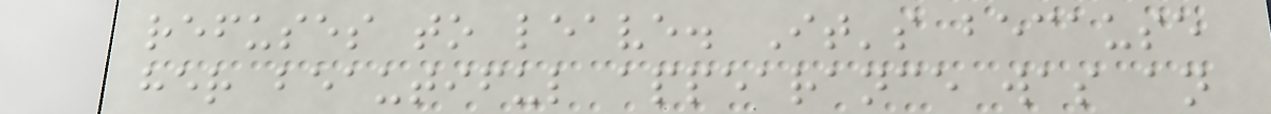refuses to leave. It's because
her beautiful appearance was an
